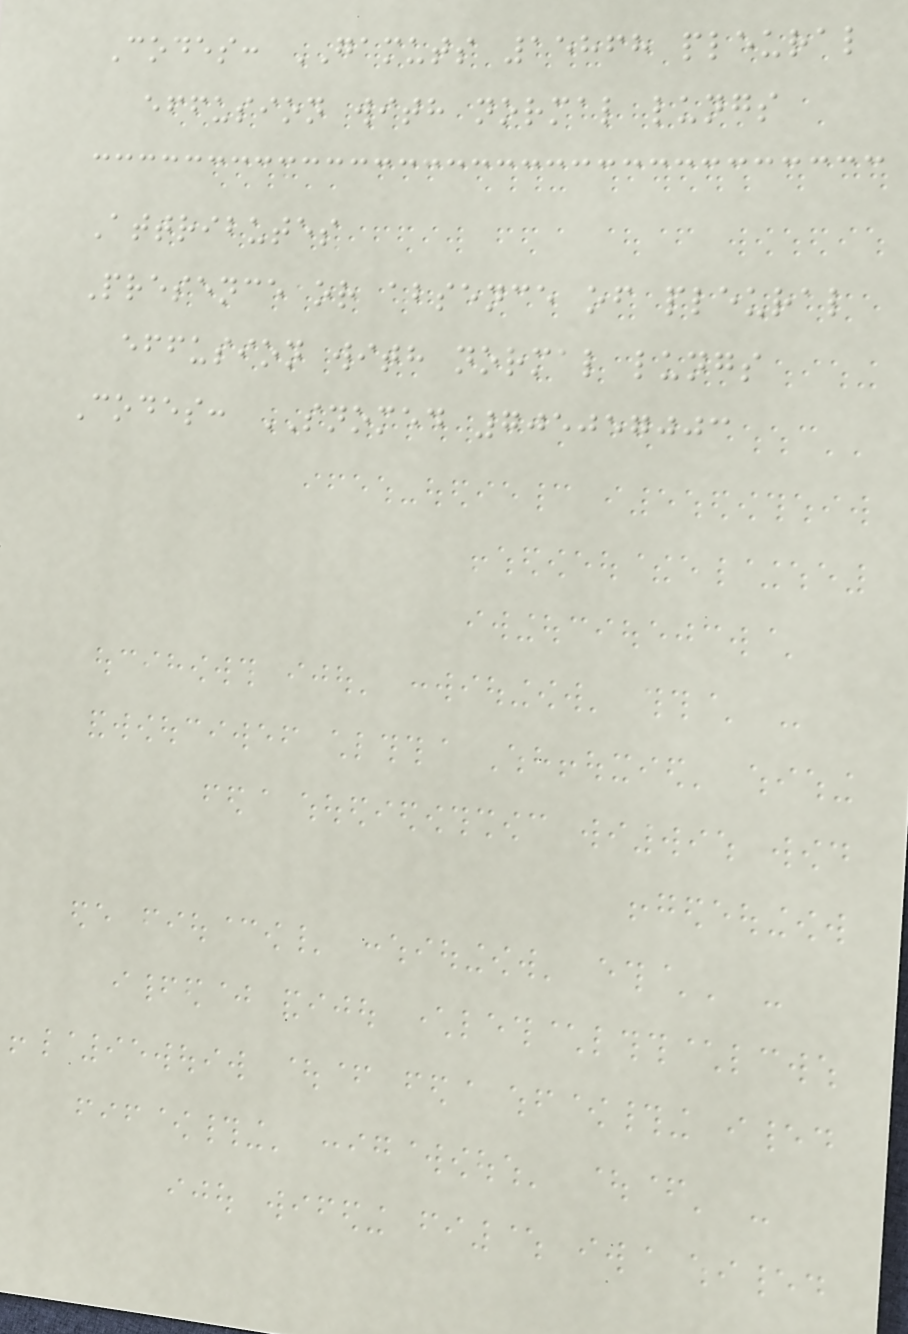Codes: GAMUTS 15868 pleural
effusion with normal lungs
Attributes
Presence or absence of pleural
effusion with normal lungs
Codes: SNOMED 705057003
